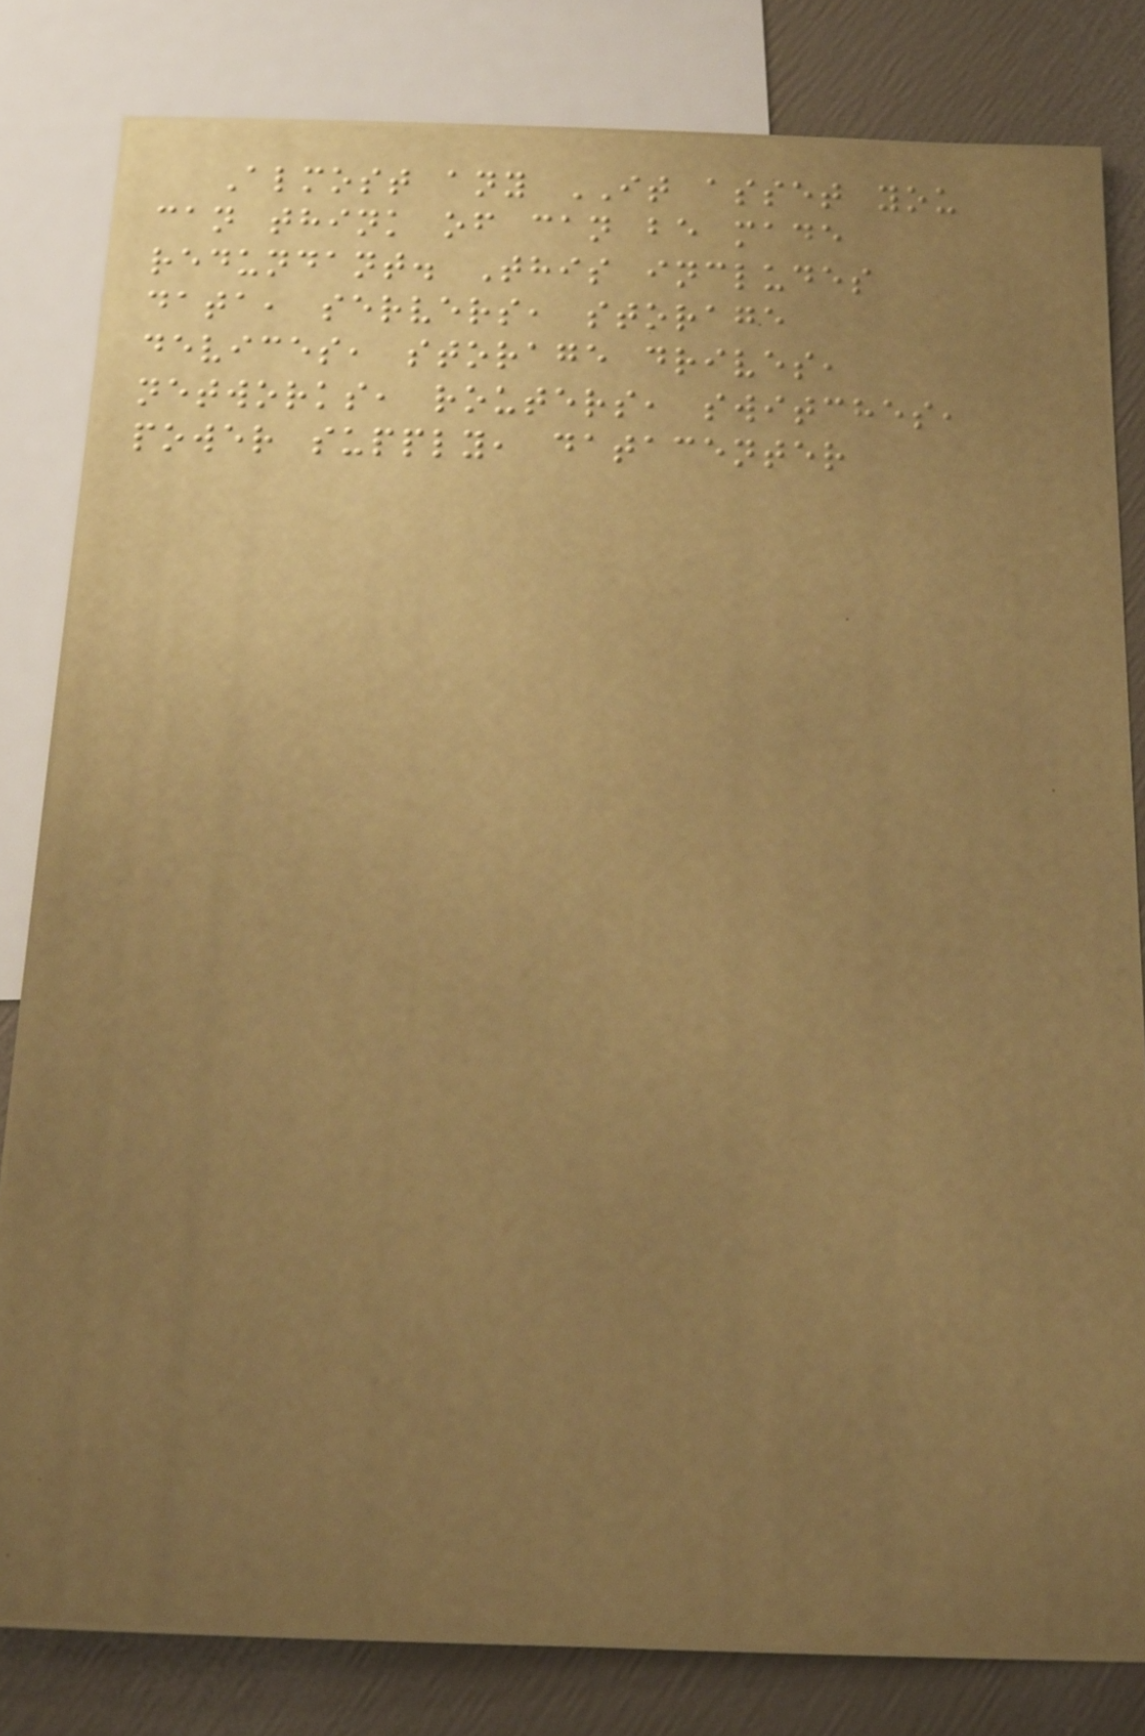Almost any IT asset you
can think of can be made
redundant. This includes
data, servers, storage
devices, storage drives,
networks, routers, switches,
power supply, datacenter
